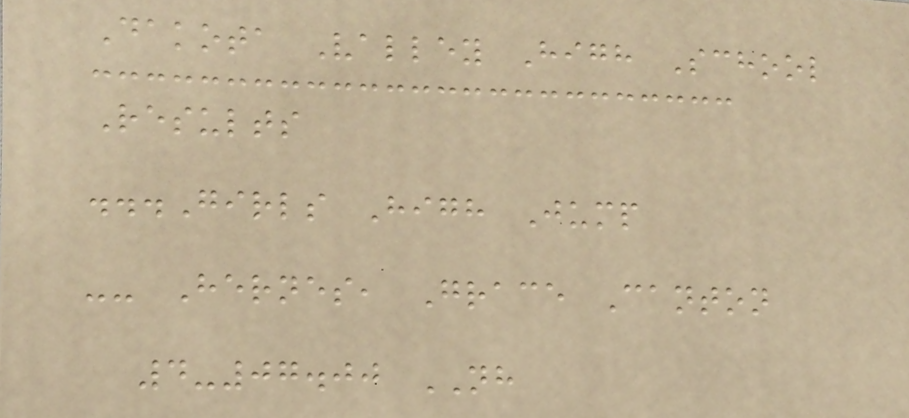Dakota Valley High School
Results
...Girls High Jump
-- Hernes, Grace Canton
4-07.00 NH
